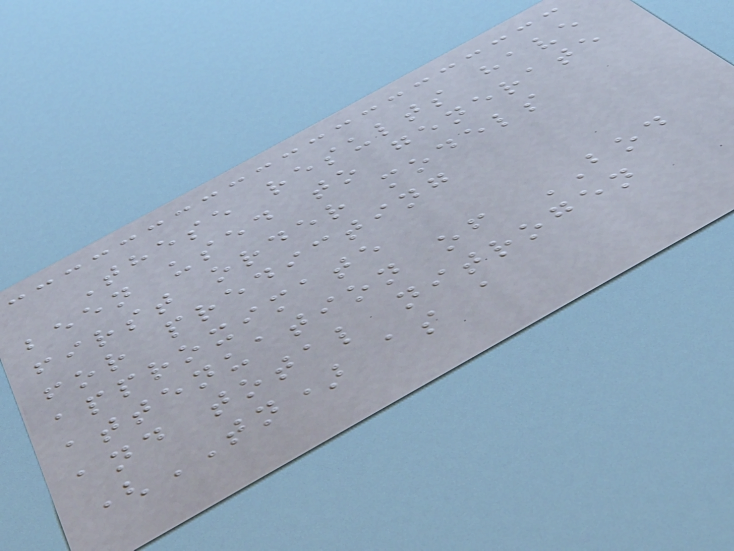These results have
been used to generate
first order models
for predicting
approximate
attenuation of BOD
and total nitrogen
(TN) as a
